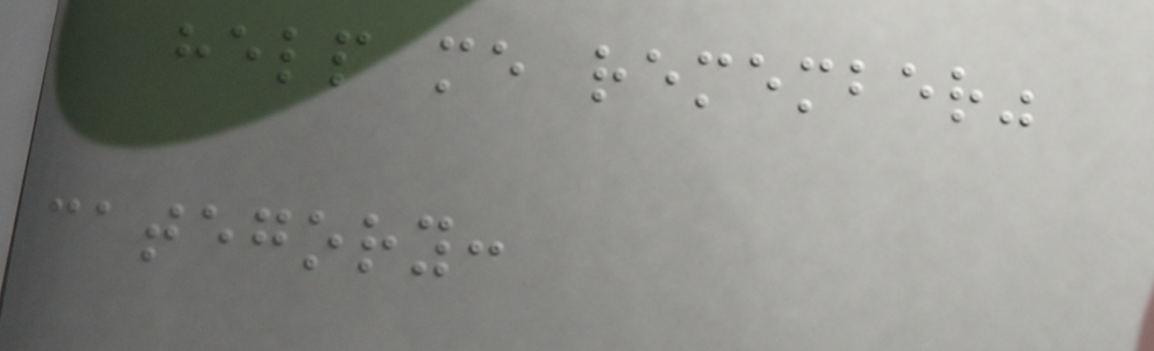help me remember"
category:
